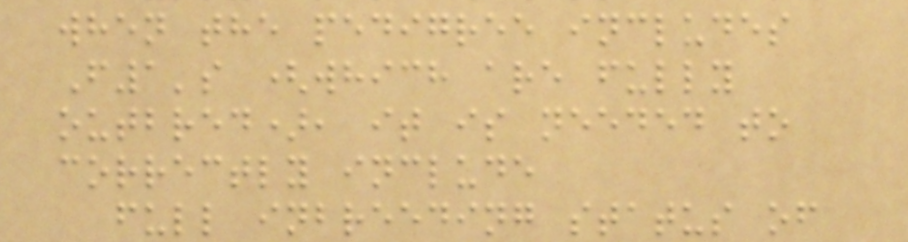when the pedigree includes
F1's (which are fully
outbred), it is needed to
correctly include
full inbreeding status of
